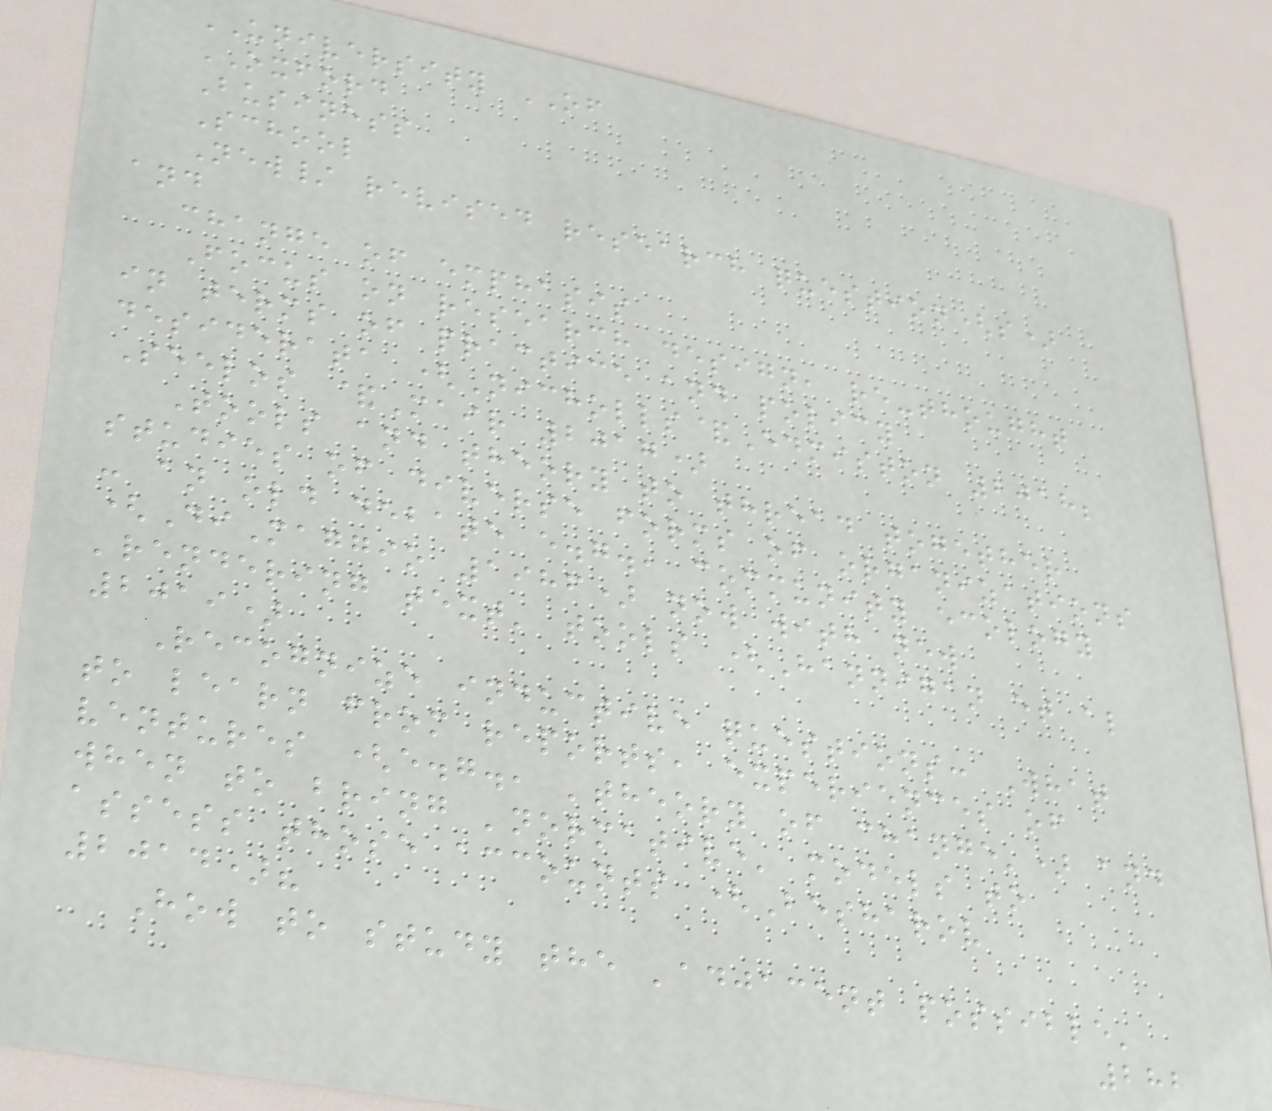UNIVERSITY OF
OXFORD
Business
School
New/ revised research question(s)
and
change of emphasis
Focus on research design, re-thought
in terms of practice and policy
desiderata (Nicholls&Edmiston 2018;
Seelos &Mair 2017)
Tools and theory to thread together
studies of diverse forms of organizations
- an old debate e.g., community ecology
(DiMaggio 1986) now with new
'rendering text' tools (Hannigan et al
2019)
Recognize inductive questions: What
to learn from reports, experiences of
ventures (e.g., 'theory of change') and
when to bring 'normative' models to
assess those accounts (Besharov
2014)?
How to study the 'adjacent possible'
282
